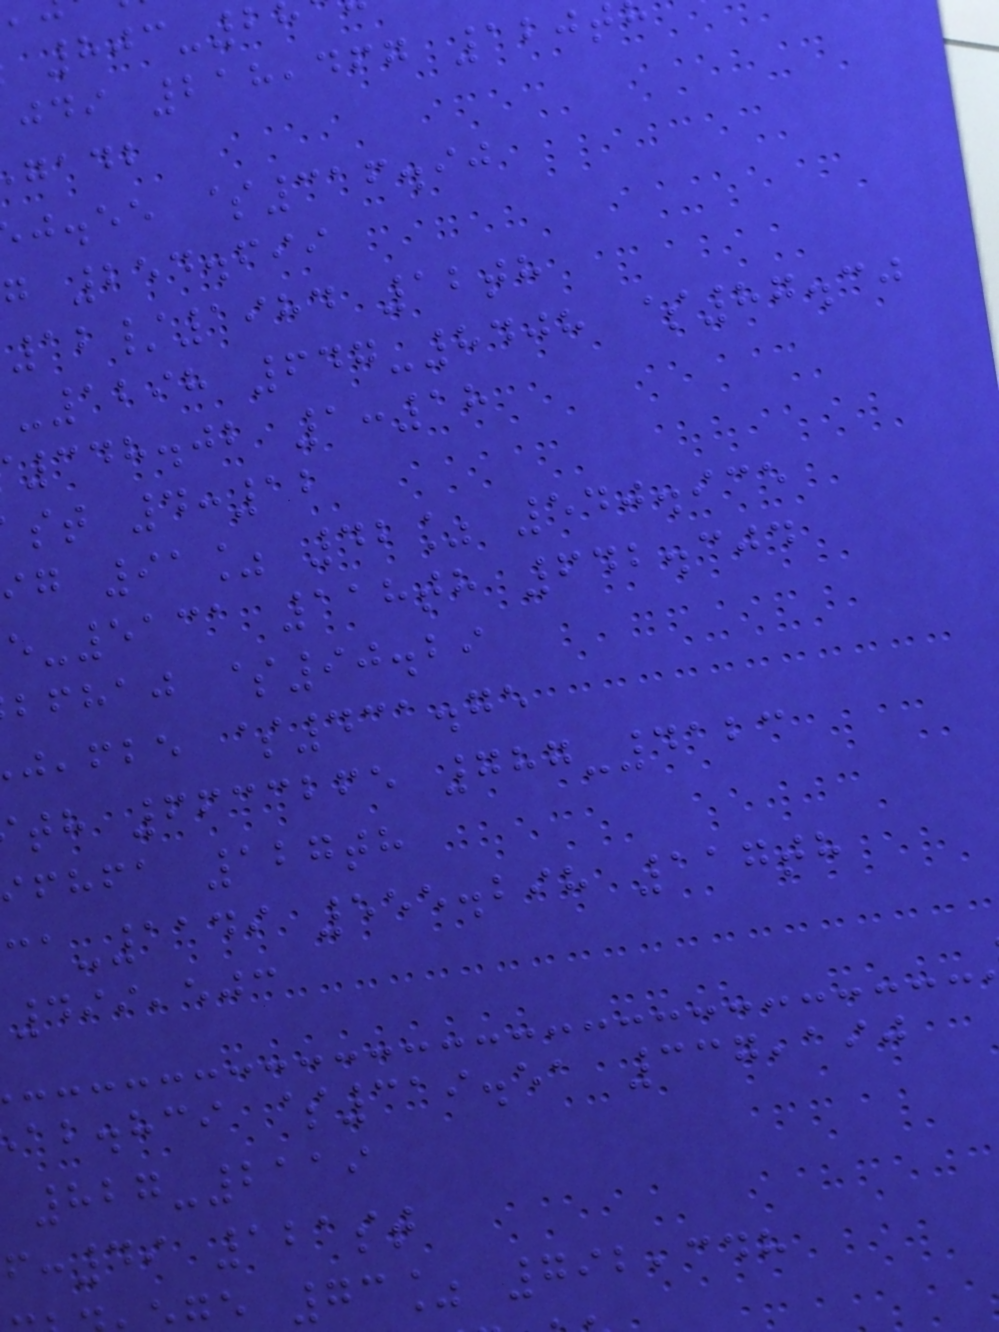803-2
jdi 218,467 120t
gadb
j.ee $316.90
g 254.699
12/1984 12th
-1298 647-8408 $87.30
348.02 1:18
st 4:12
ig 91% 42% 540.935
-5131 118th 642.304
bfhaj $90.29
,fbe $431.75
th 6633265 787-4123
fhfa 127th
-1149 555.298 117th
499,503
ab.hci $319.51 337,190
827-2119
:49 121st
73% 792,348
